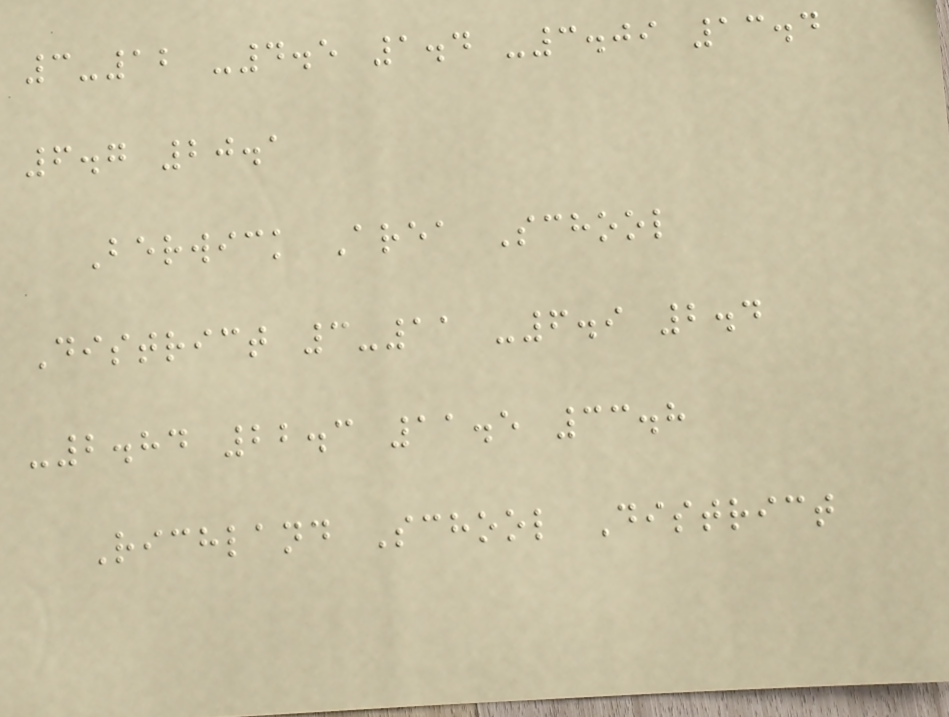3-12 -4.5 1.4 -3.09 13.4
6.7 20.1
Berwick Area School
District 3-11 -6.9 2.4
-2.84 22.3 11.5 33.8
Richland School District
